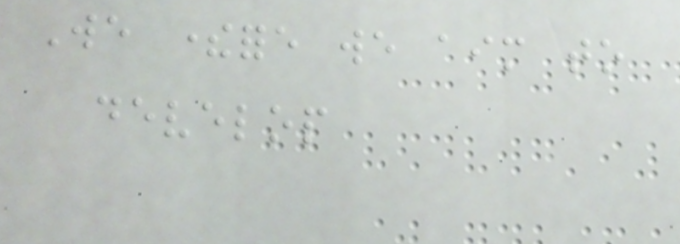We therefore we aim to
develop
